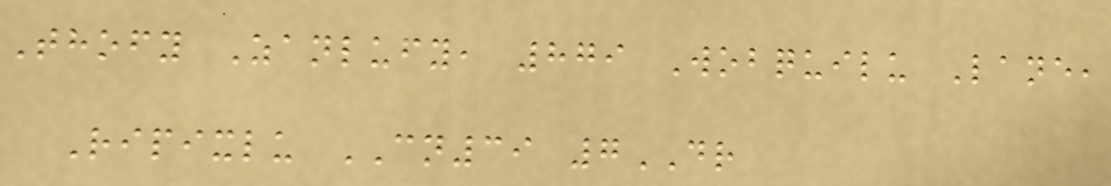Thofy Zanlufy, 879 Wobquilu Lane,
Ripixlu CN39 7DR
